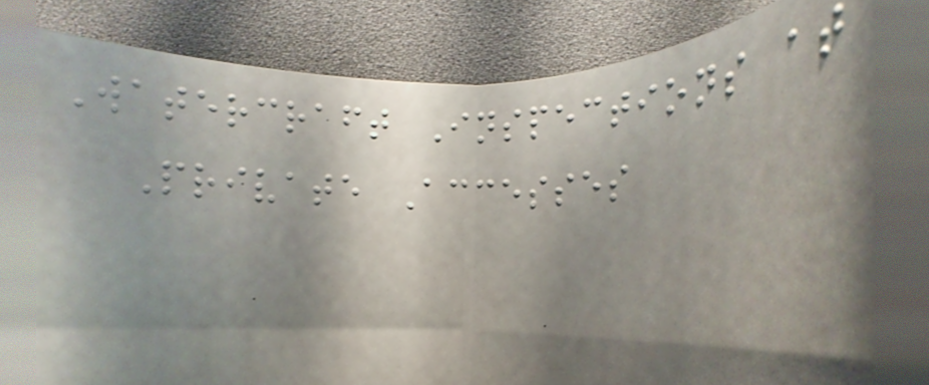Watercraft Inspections at
Private Accesses
